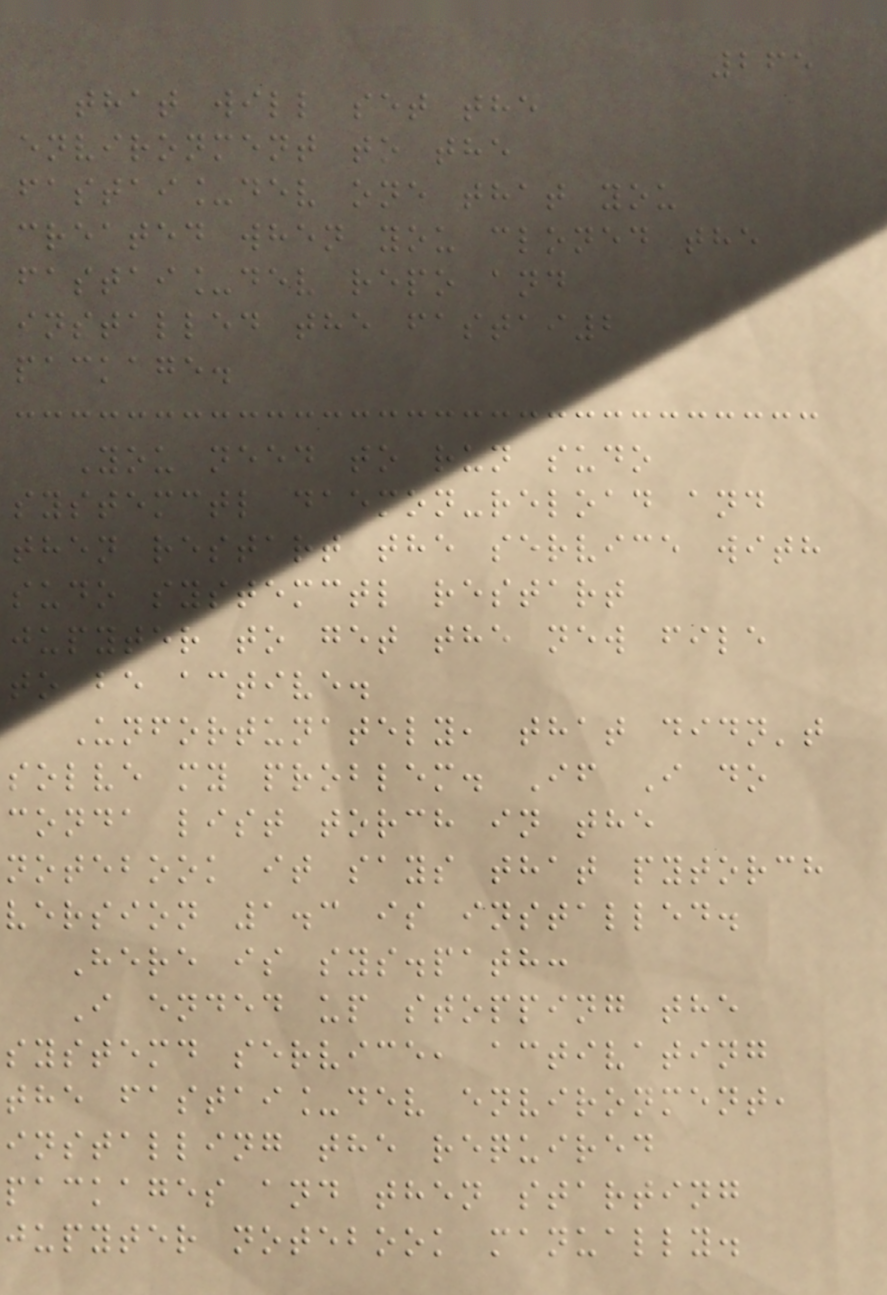265
that will set the
environment to the
fastai_dev one that you
created when you cloned the
fastai_dev repo and
installed the fastai2
package.
You need to run sudo
systemctl daemon-reload and
then restart the service with
sudo systemctl restart
jupyter to get the new file
to be active.
Unfortunately, that didn't
solve my problem. If I do
conda list torch in the
notebook it says that pytorch
version 1.3 is installed.
Here is sys.path:
I ended up stopping the
systemd service, activating
the fastai_dev environment,
installing the required
packages and then starting
jupyter notebook manually.
